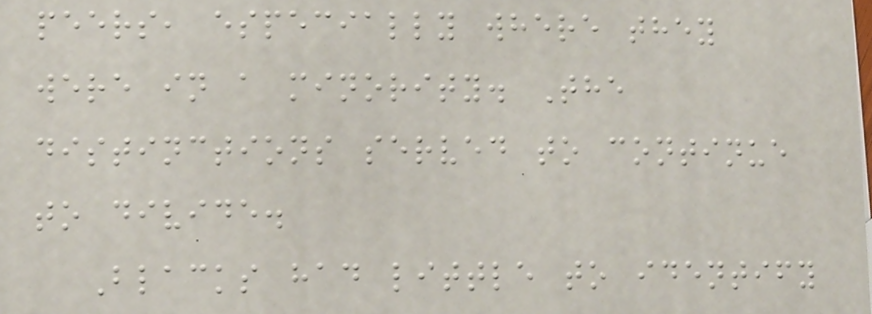peers, especially where they
were in a minority. The
distinctions served to continue
to divide.
Blacks had little to identify
